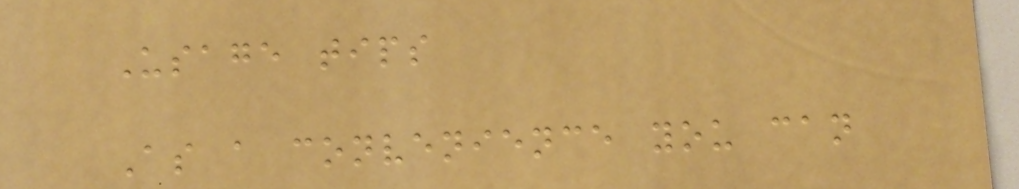Usage tips
As a convenience you can
